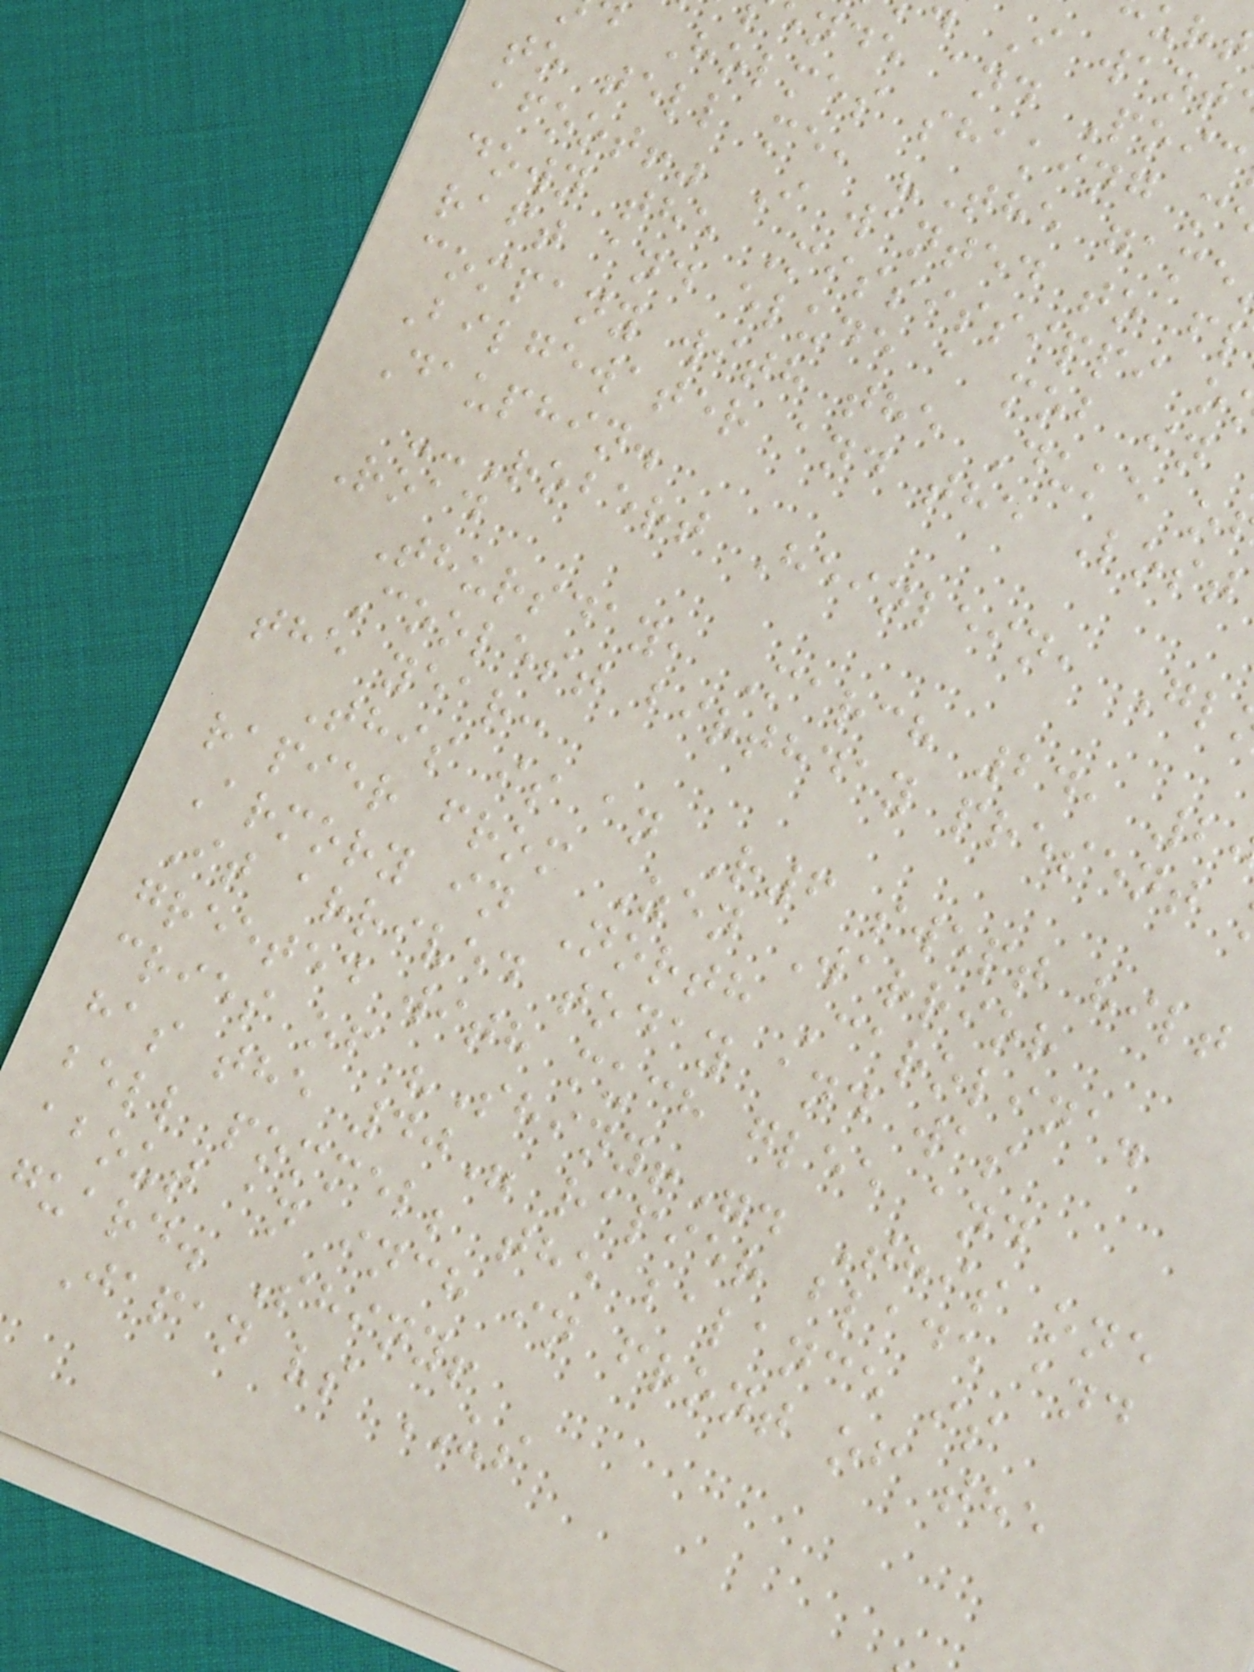I want
nde and Poic
Holmes shaking m
to tell me, "The game
afoot!" I wanted to f
down the Mississippi o
raft and elude a mob in
company with the Duke o
Bilgewater and the Lost
Dauphin.
--Robert Heinlein, Gl
Road
Thursday, March 24, 2
Coolest birthday present
the year:
This is an R6 swept hilt
rapier from Zen Warrior
Armory in North Carolina.
It arrived today and was
greeted with much glee and
cries of "Shiny!". This one
has the 40" rapier blade and
bell pommel; the balance is
about an inch in front of the
guard. Shiny!
Japan vs US
